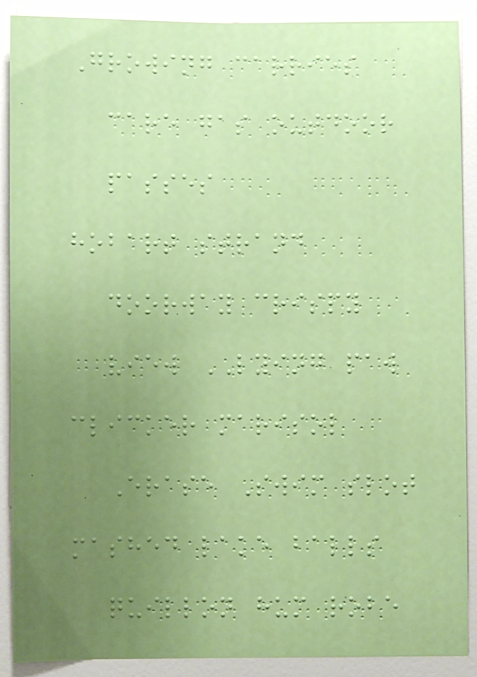Growing carries
care gas outdoor
passes
hobart strand
doorway crispy
view LYING paw
clicker marisol
Erase Swim slot
mashed lake balls
quillon hum robe
